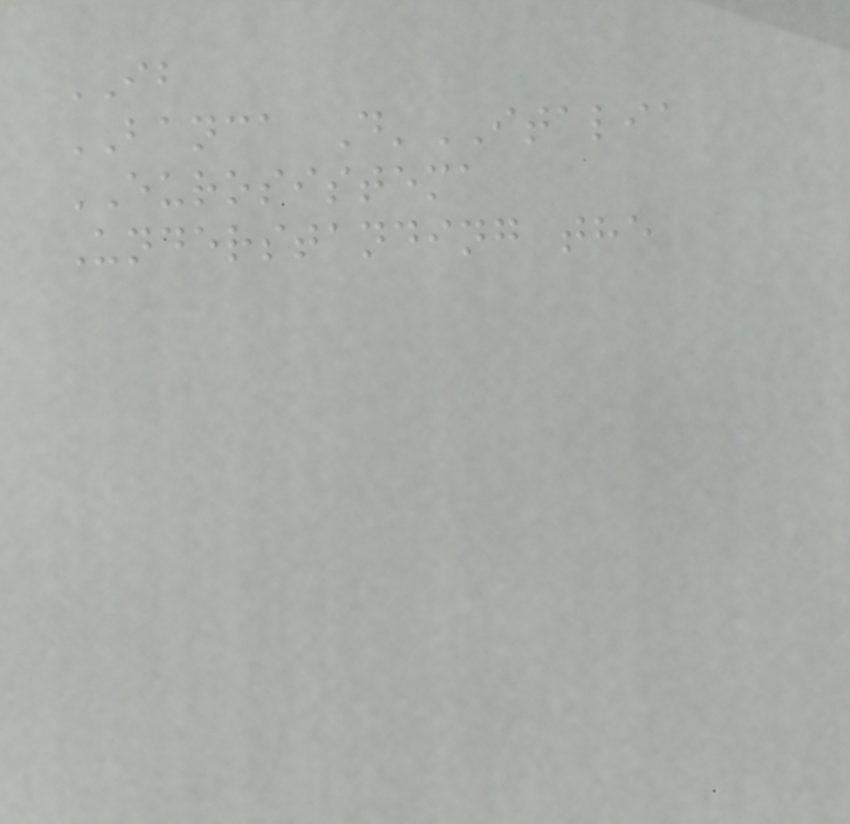IB
BANCA D'ITALIA
EUROSISTEMA
Understanding the
